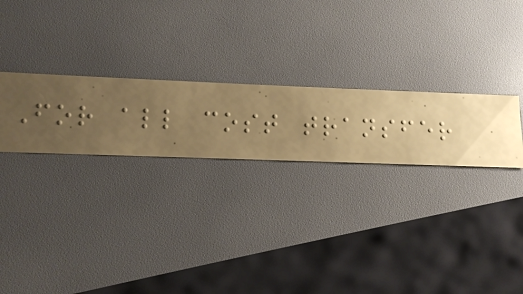For all cost transfer
